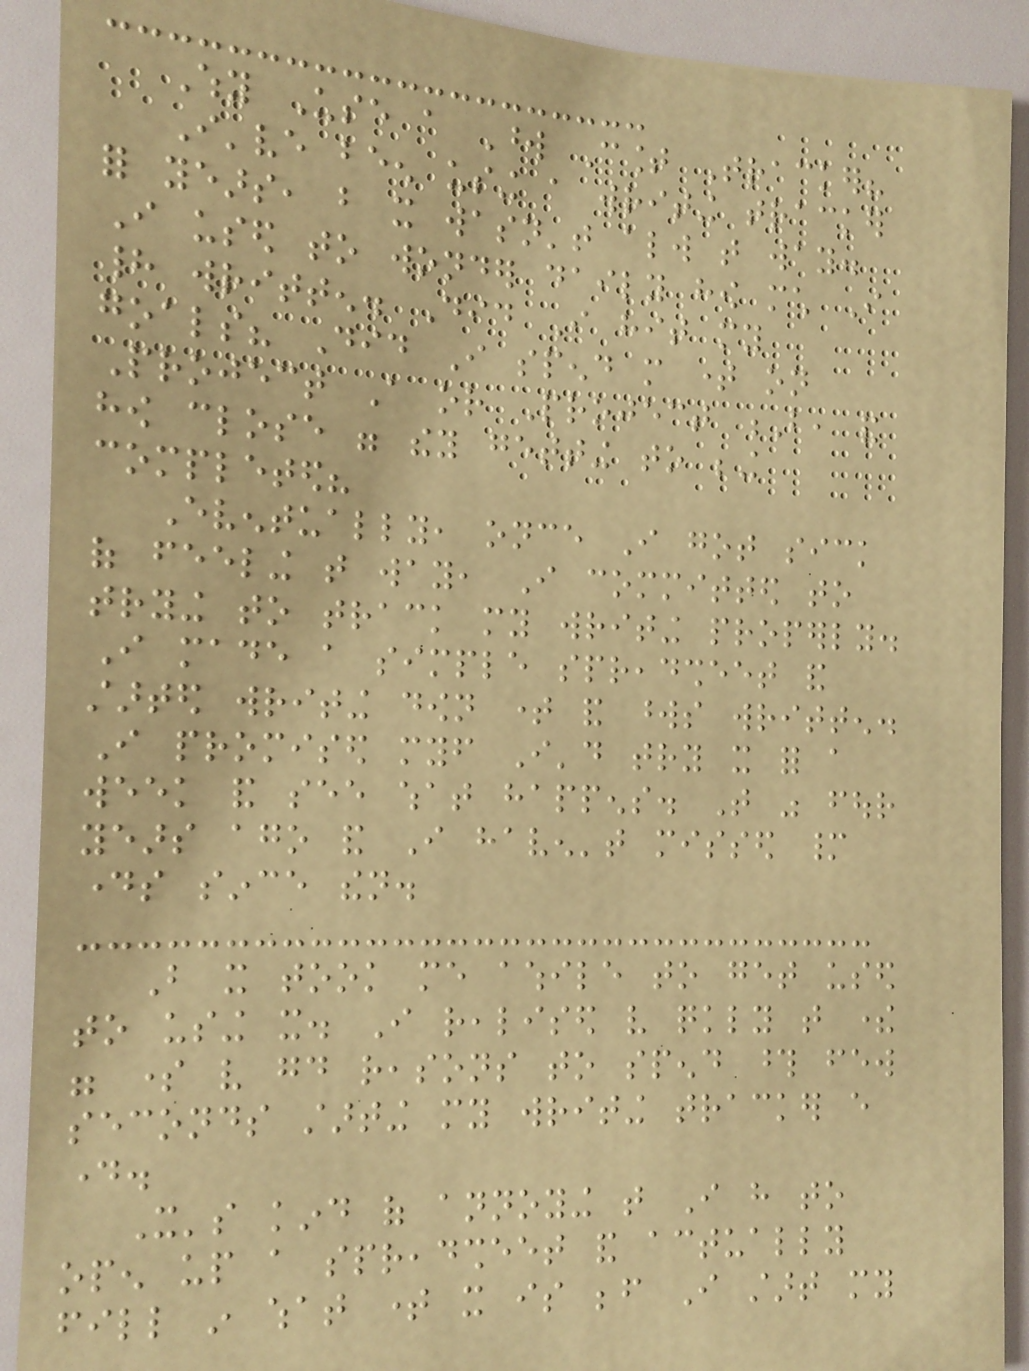Why Use a Word Count Tracker?
I've been using a writing tracker
for years, but it wasn't always that way.
I used to wonder daily how much I
had written. Did I hit my
goals? Did I spend more time on
Project A or Project B, and
how close were they getting to being
completed?
Eventually, once I got sick
of feeling that way, I committed to
trying to track my writing properly.
I made a simple spreadsheet and
started writing down time and words written.
I promised myself I'd try it for a
week and see what happens. That was four
years ago and I haven't missed many
days since then.
But it took me awhile to get used
to using it. I realised very quickly that there
were some very good reasons to spend those few
seconds starting my writing tracker every
day.
It's kind of annoying that I have to
open up a spreadsheet and actually
fill in what time it is before I start my
